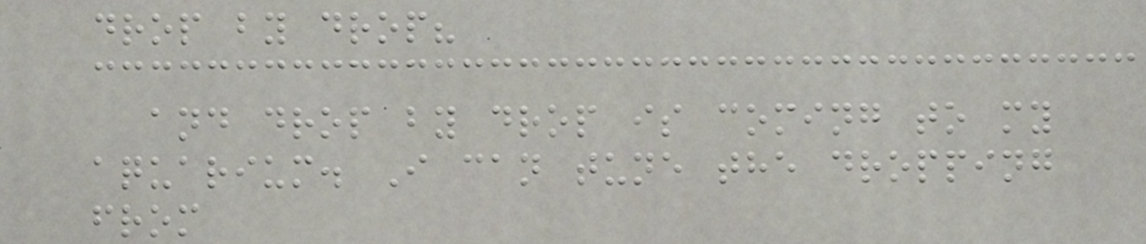drop by drop?
and drop by drop is coming to my
aquarium. I can tune the dropping
from
